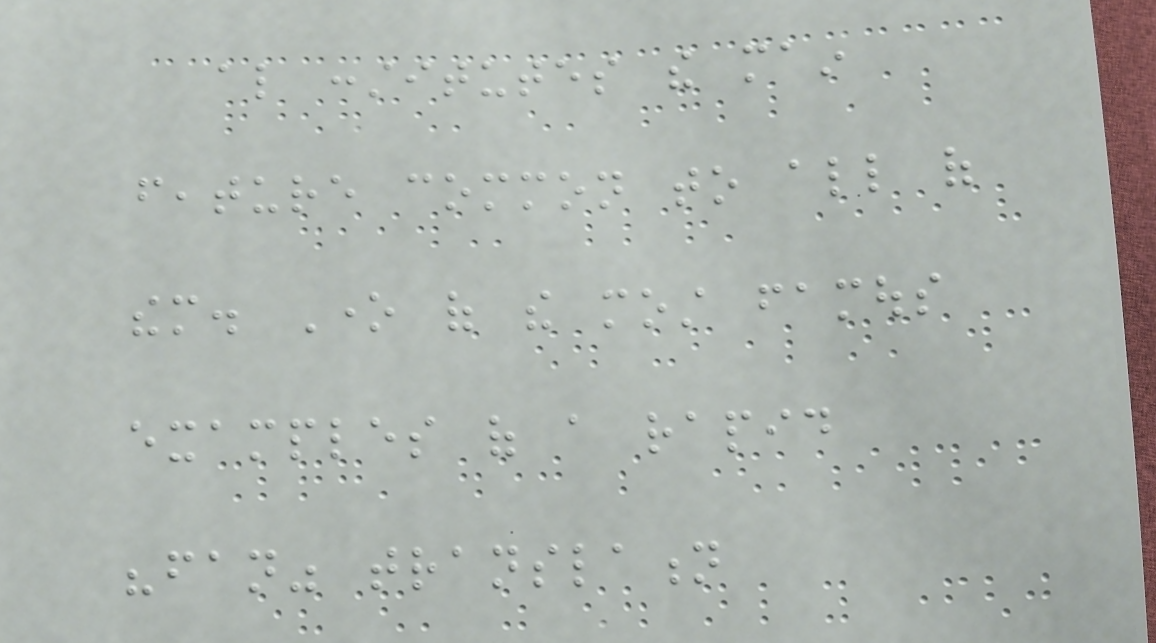also constitutes the main
feature common to all of
them. One of the most famous
examples of a rapid
"fan" translation
